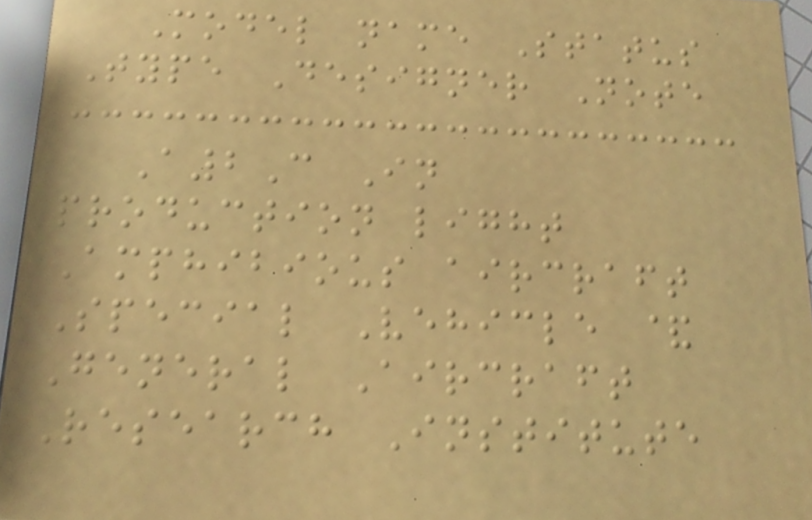Model name Status
Type Designer Note
A2C In
production light
Amphibious aircraft
Special Vehicle &
General Aircraft
Research Institute
